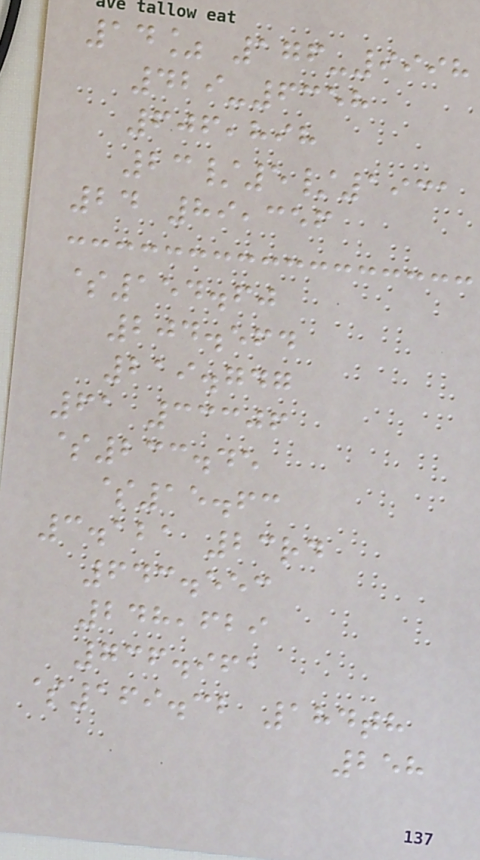14% 176-9998
429-6358
606,898
23/5/1931
24 89,356
$154.60
204.564
219.747
61 33306
$233.45
$15.63
3.121 23rd
643.553
248,629
736.961
$169.32 184th
258
